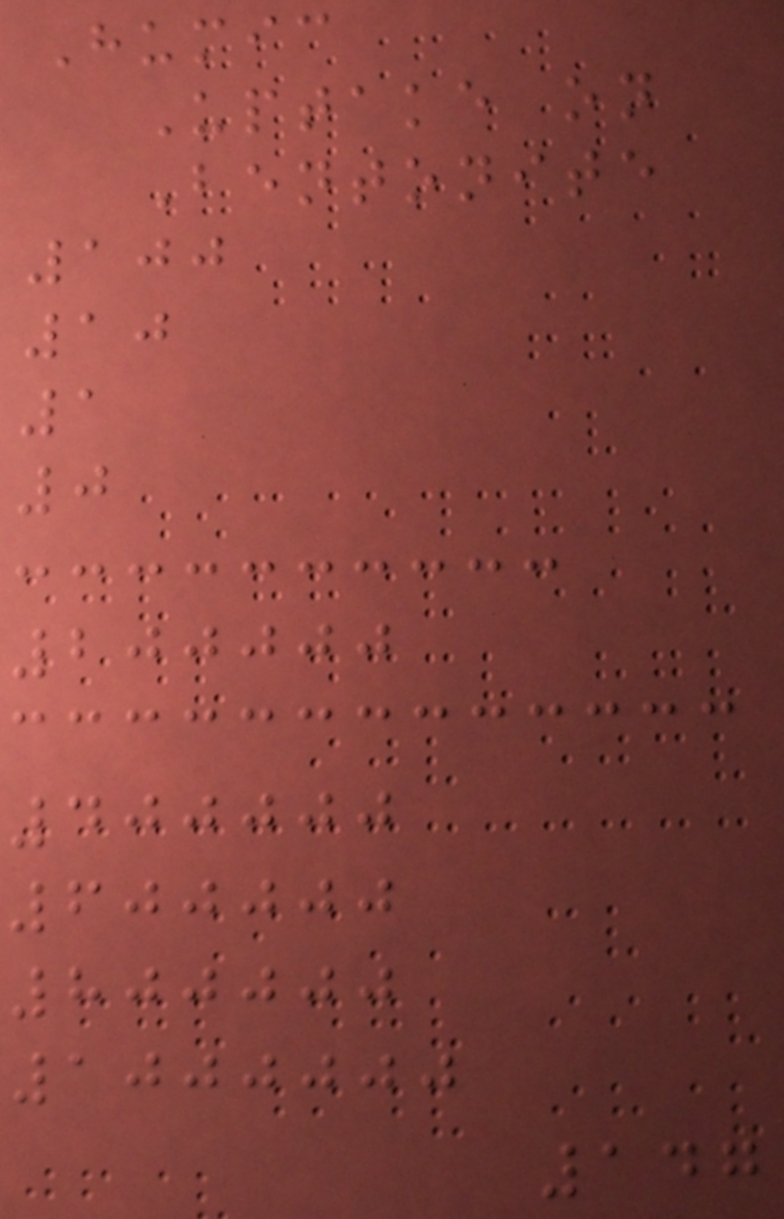Humic
Uptake on
Bentonite
100
10
1
0
200000
400000
600000
800000
1000000
147
